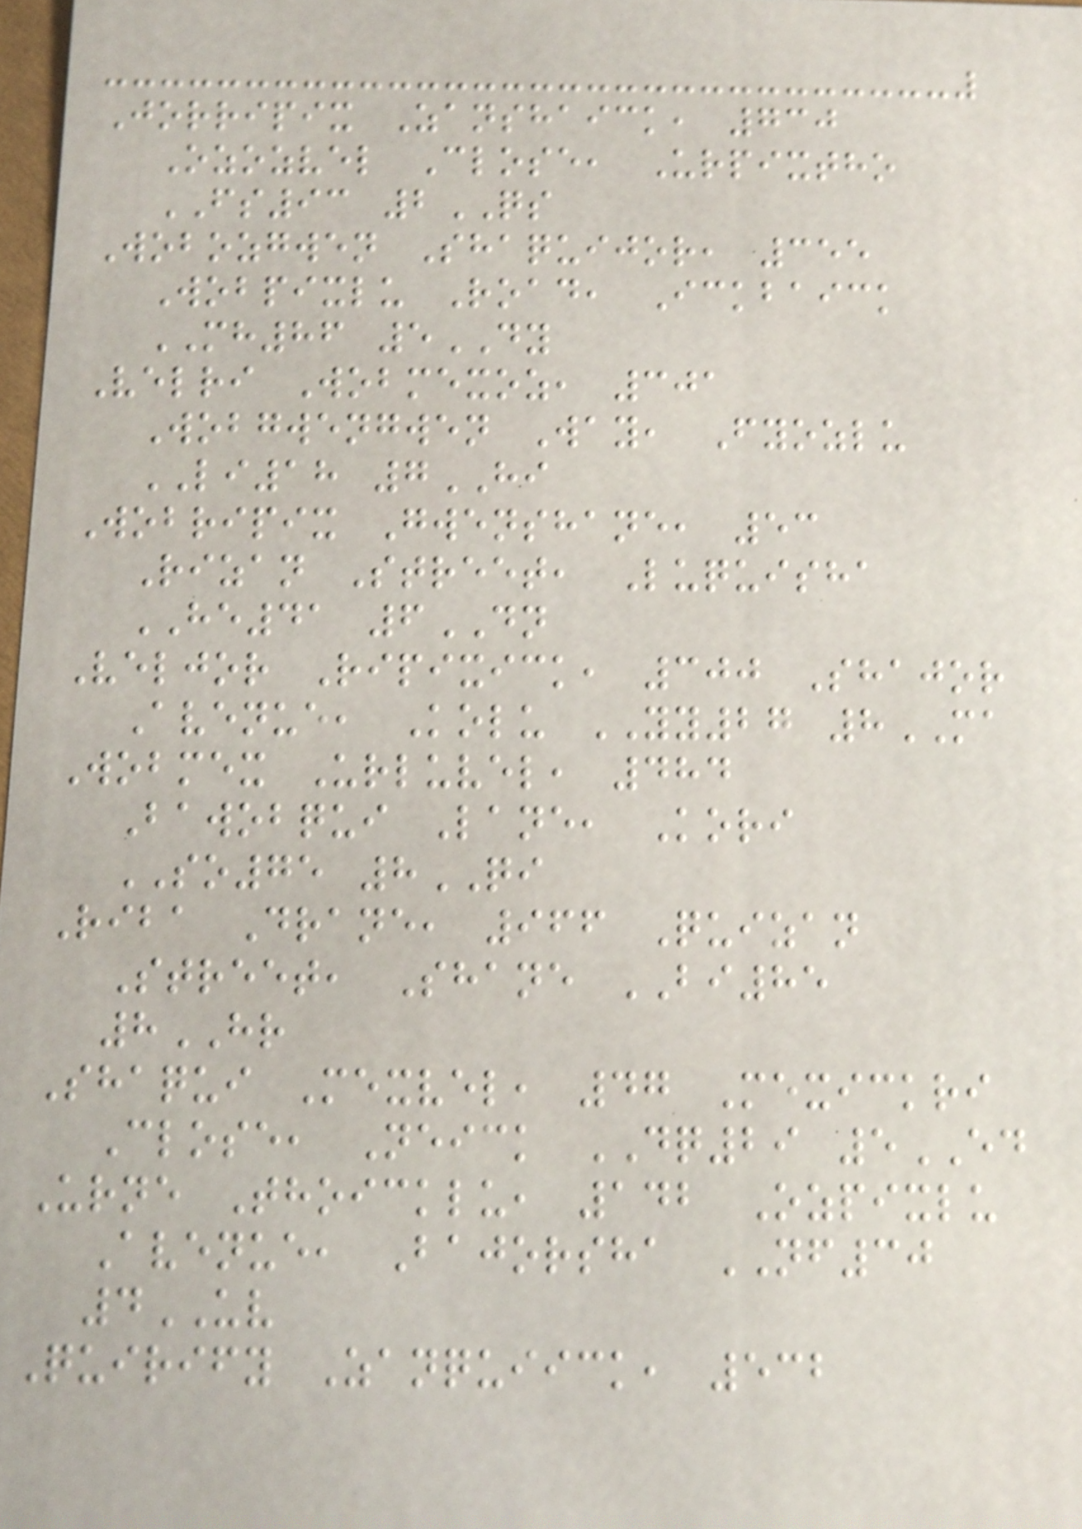Jorripix Zanshaick, 730
Ozozvel Close, Urpixtho
FS93 2QS
Wobozgwen Shaquijor, 355
Wobpixlu Road, Ickbaick
MH86 5DY
Velri Wobmexoz, 301
Wobgwengwen Way, Fyozlu
LI18 7HI
Wobripix Gwenshane, 53
Rizan Street, Luquisha
HE41 6DN
Veljor Ripixick, 300 Shajor
Avenue, Kolu YY27 8MA
Wobmex Urluvel, 484
Bawobqui Lane, Kori
SO75 8QI
Riba Drane, 966 Quizan
Street, Shane BI85
8HR
Shaqui Mexvel, 47 Mexickri
Close, Neick DQ29 5ED
Urne Thoicklu, 142 Ozpixlu
Avenue, Bajorsha NF30
4UV
Quirify Zanquiick, 532
